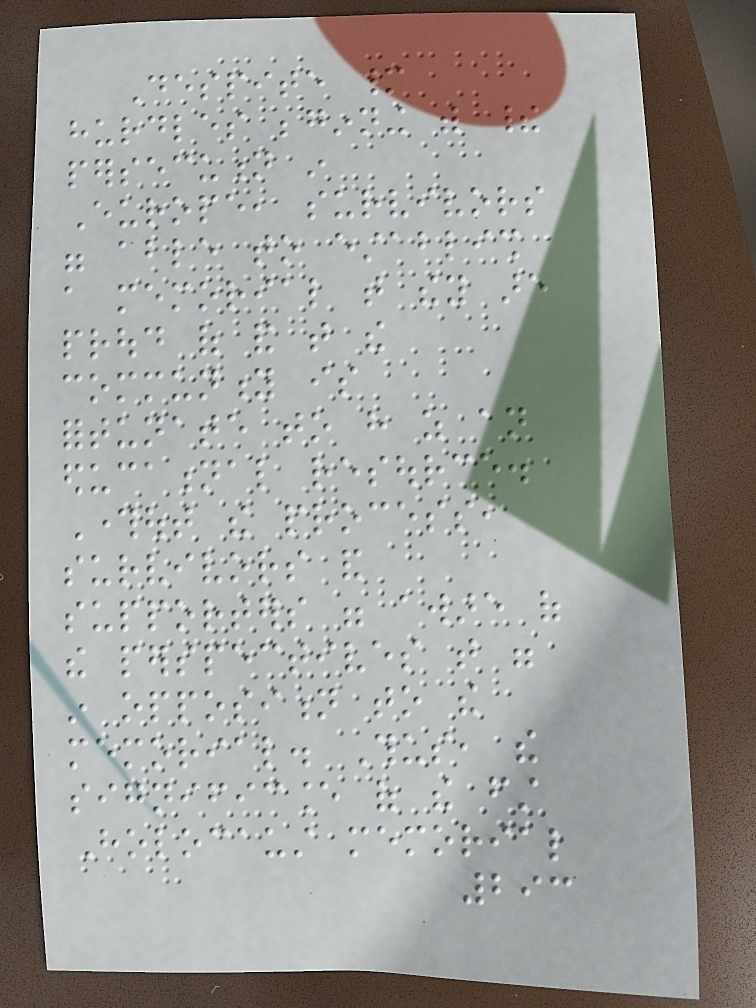Despite many
hurdles beginning with their
persecution in
Europe, survivors
were able to establish
a memorial that they are
proud of and that the
community is
fortunate to have as an
educational resource.
Throughout the process,
survivors and
supporters were aware of
the perspectives that were
in opposition to the
memorial. Thus, the
significance of the first
Holocaust memorial
293
